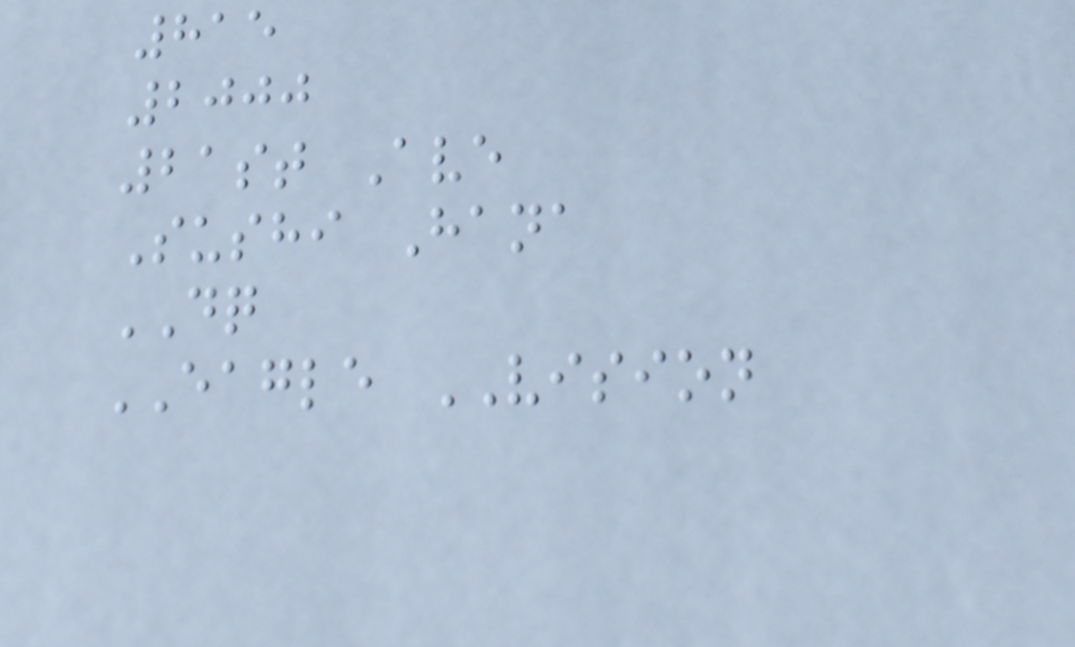815
2000
21st Ave
Sushi Hana
DQ
EAGLE VISION
